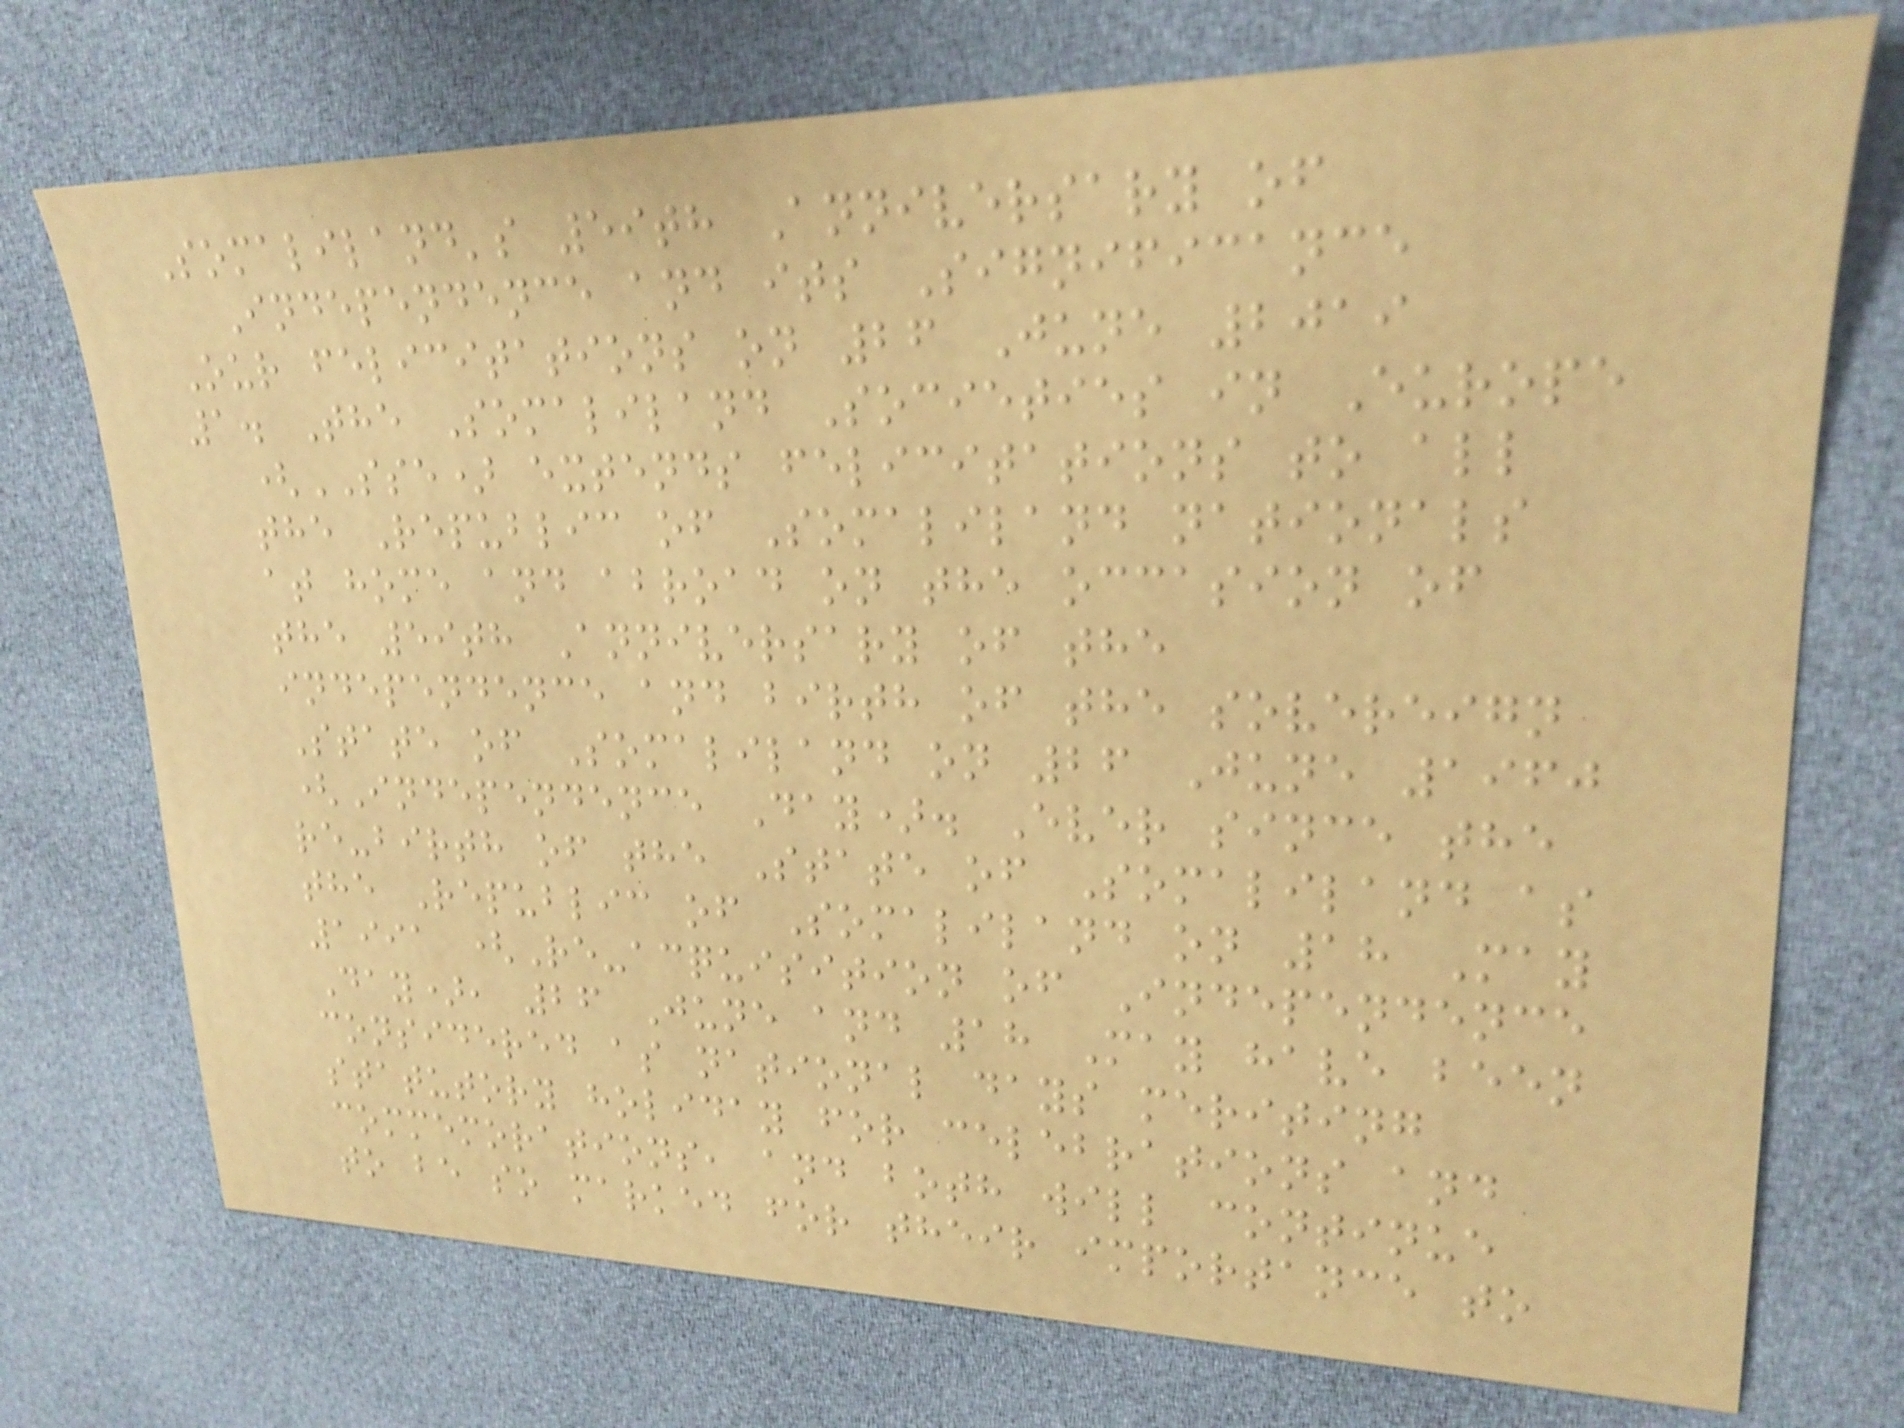Somaliland's 59th Anniversary of
Independence and its Significance
Our felicitations on 26 June 2019
1. The Somaliland Societies in Europe
(SSE) extends felicitations to all
the Republic of Somaliland nationals
at home and abroad on the occasion of
the 59th Anniversary of the
independence and birth of the sovereign
State of Somaliland on 26 June 1960
(Independence Day). Ever since the
re-birth of the State of Somaliland as
the Republic of Somaliland on 18 May
1991 (Re-acquisition of Independence
Day), 26 June and 18 May have been
considered as national days meriting
statutory holiday for celebrations and
commemorations, and both will continue
to be so marked for their importance to
